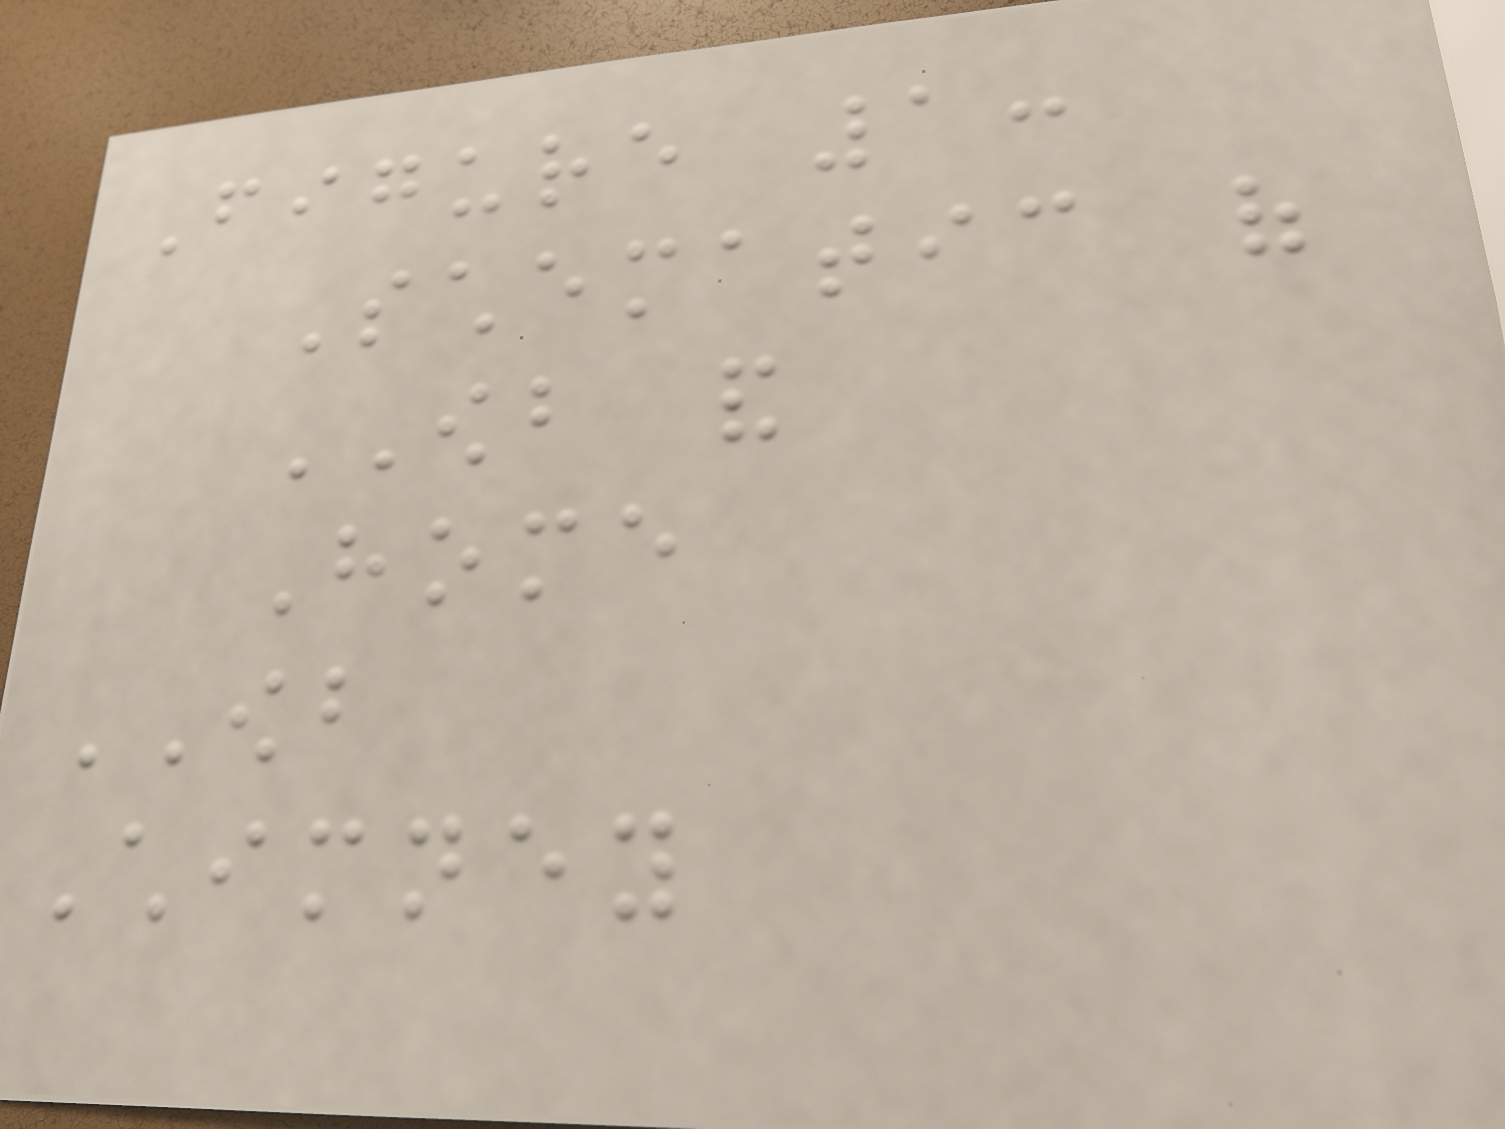Figure 1:
Schematic of
OWB and
Home
OWB
Chimney
